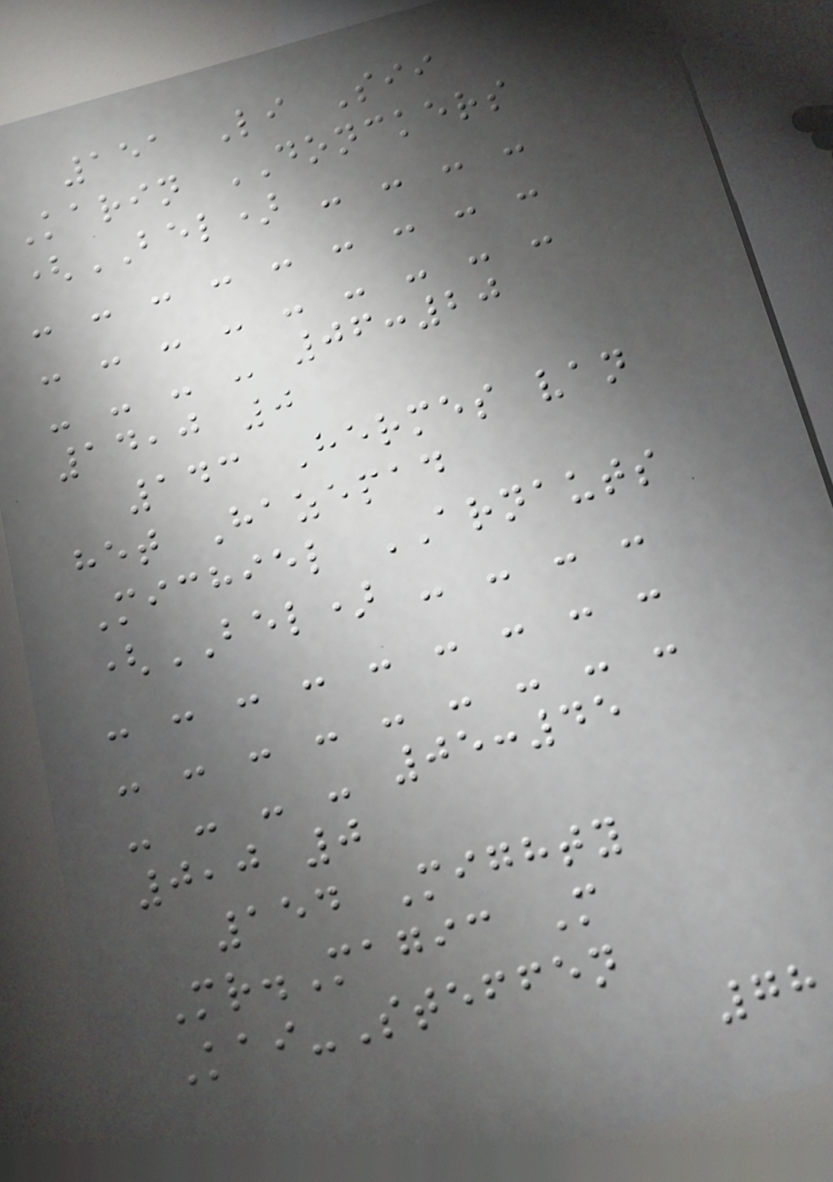151 Li Sii
Karin DONCKERS
(BEL) - - - -
- - - - - - - - -
- - - - - - - - -
- - - - 06:20
14,0 0
143 Hermes van
het Hazepad
Michiel ARNAUTS
(BEL) - - - -
- - - - - - - - -
- - - - - - - - -
- - - - 05:45
0,0 0
154 Mighty
Mr.Magic M
Kai-Steffen
78
